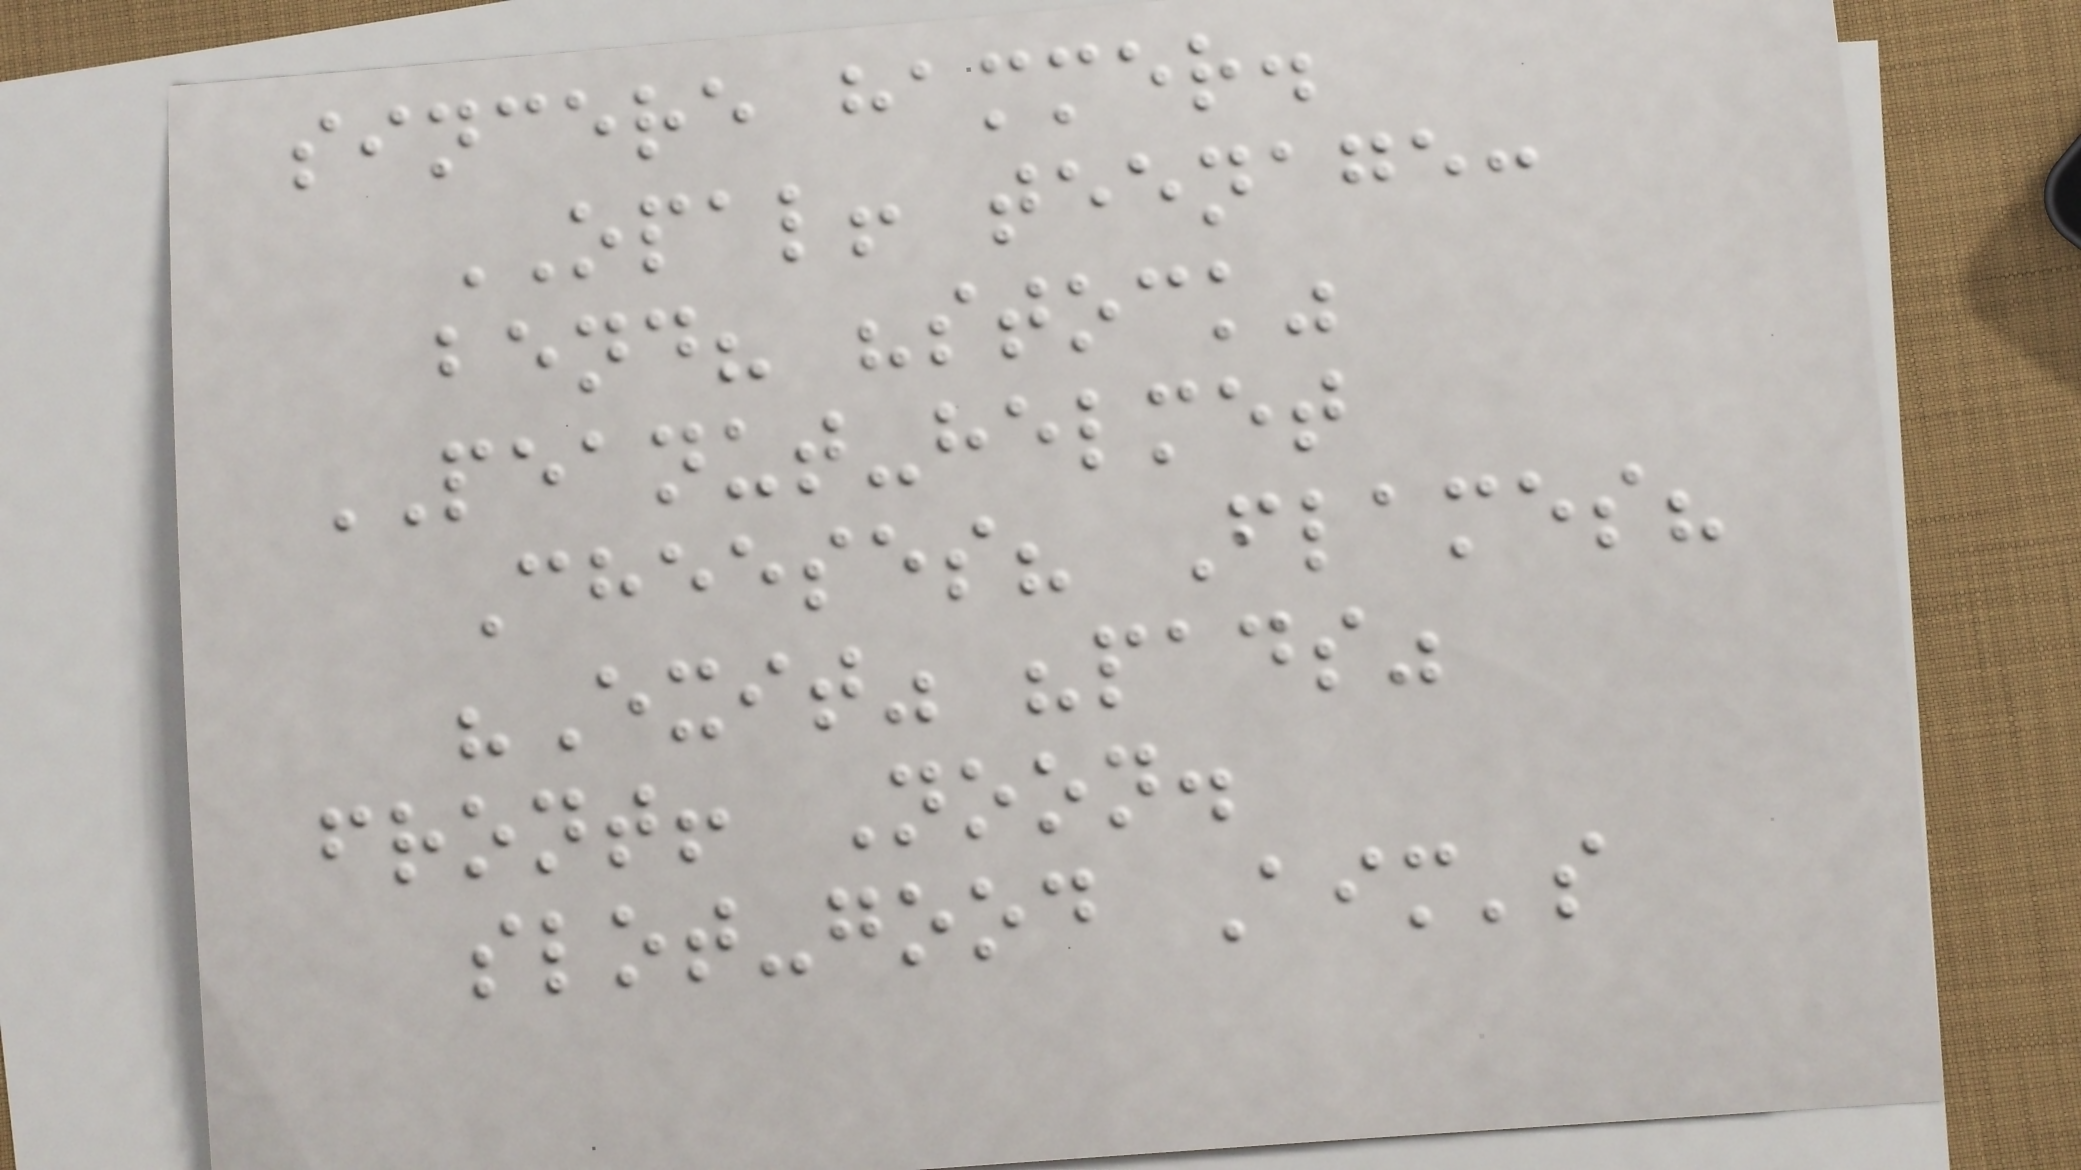sincere hammer.
OPAL! teenage:
bend? "stock"
PEANUT-helmet
Cheeses? Flames?
"Exit" "pads"
front! Noon.
slot-good Aim's
